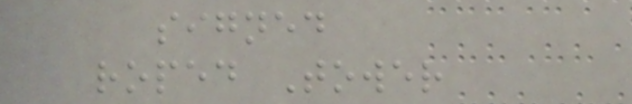signed
roped Tower
